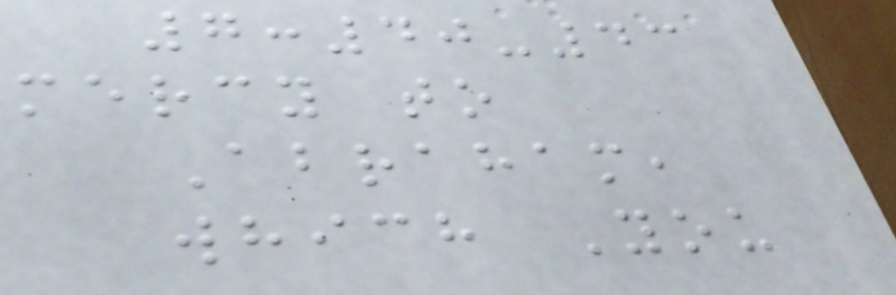7:40-43
mercy to
Abraham,
which You
